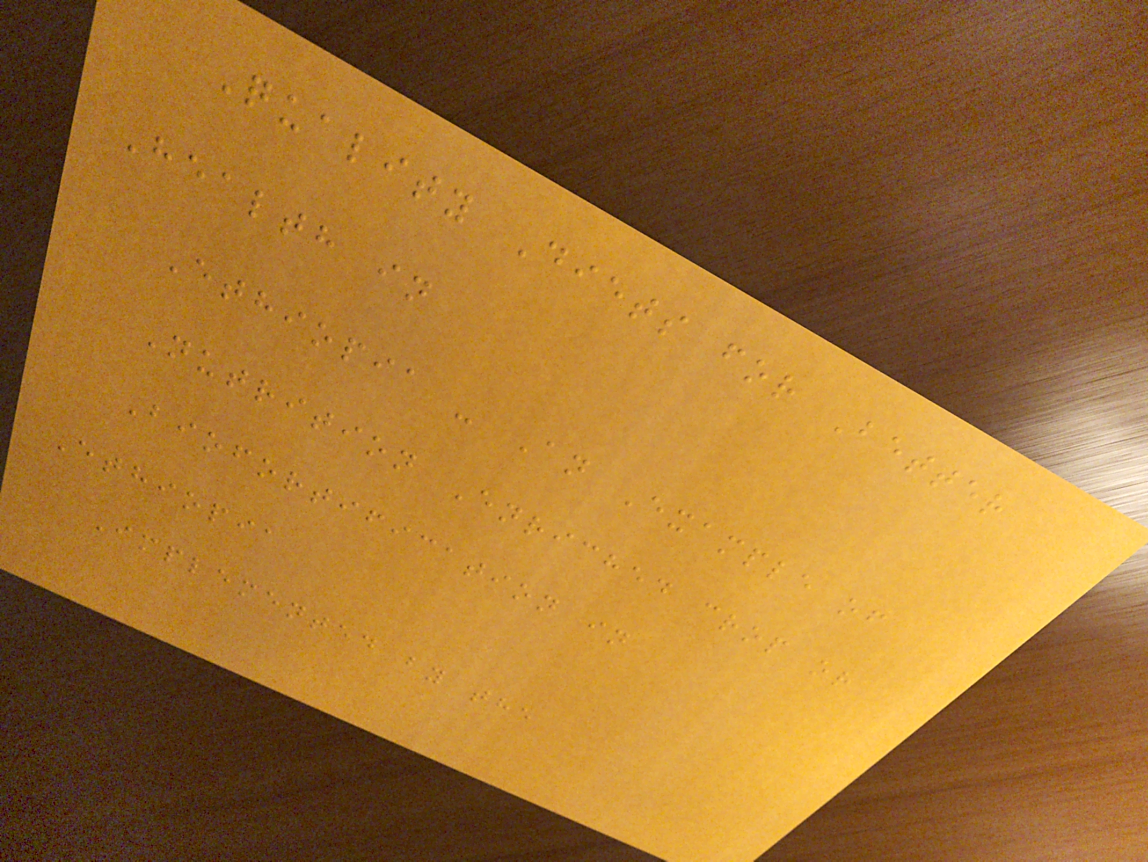Quality Diets for Better
Health in
Ethiopia - An Example of
Nutrition Enriched crop or
Biofortification in
Ethiopia
Implemented by the
